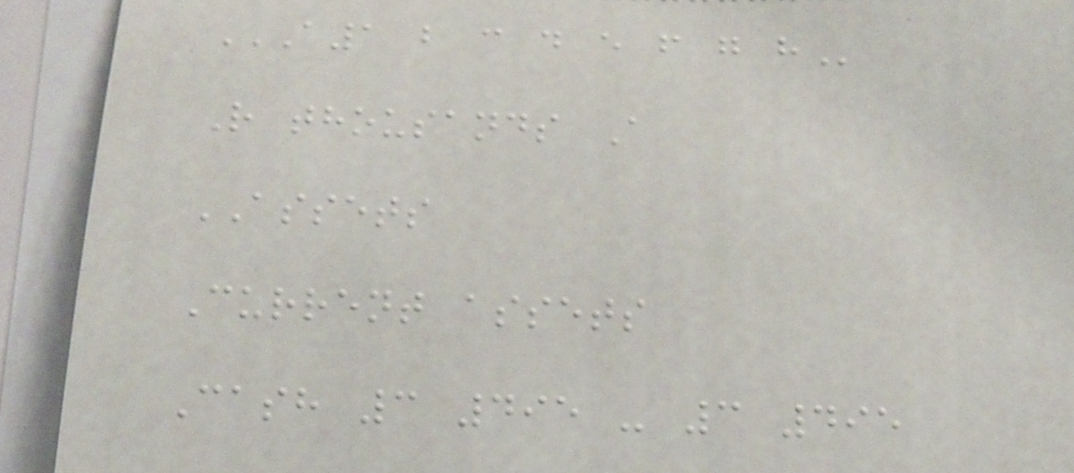A1 B C D E F G H
R thousands A
ASSETS
Current assets
Cash 3 495 - 3 495
